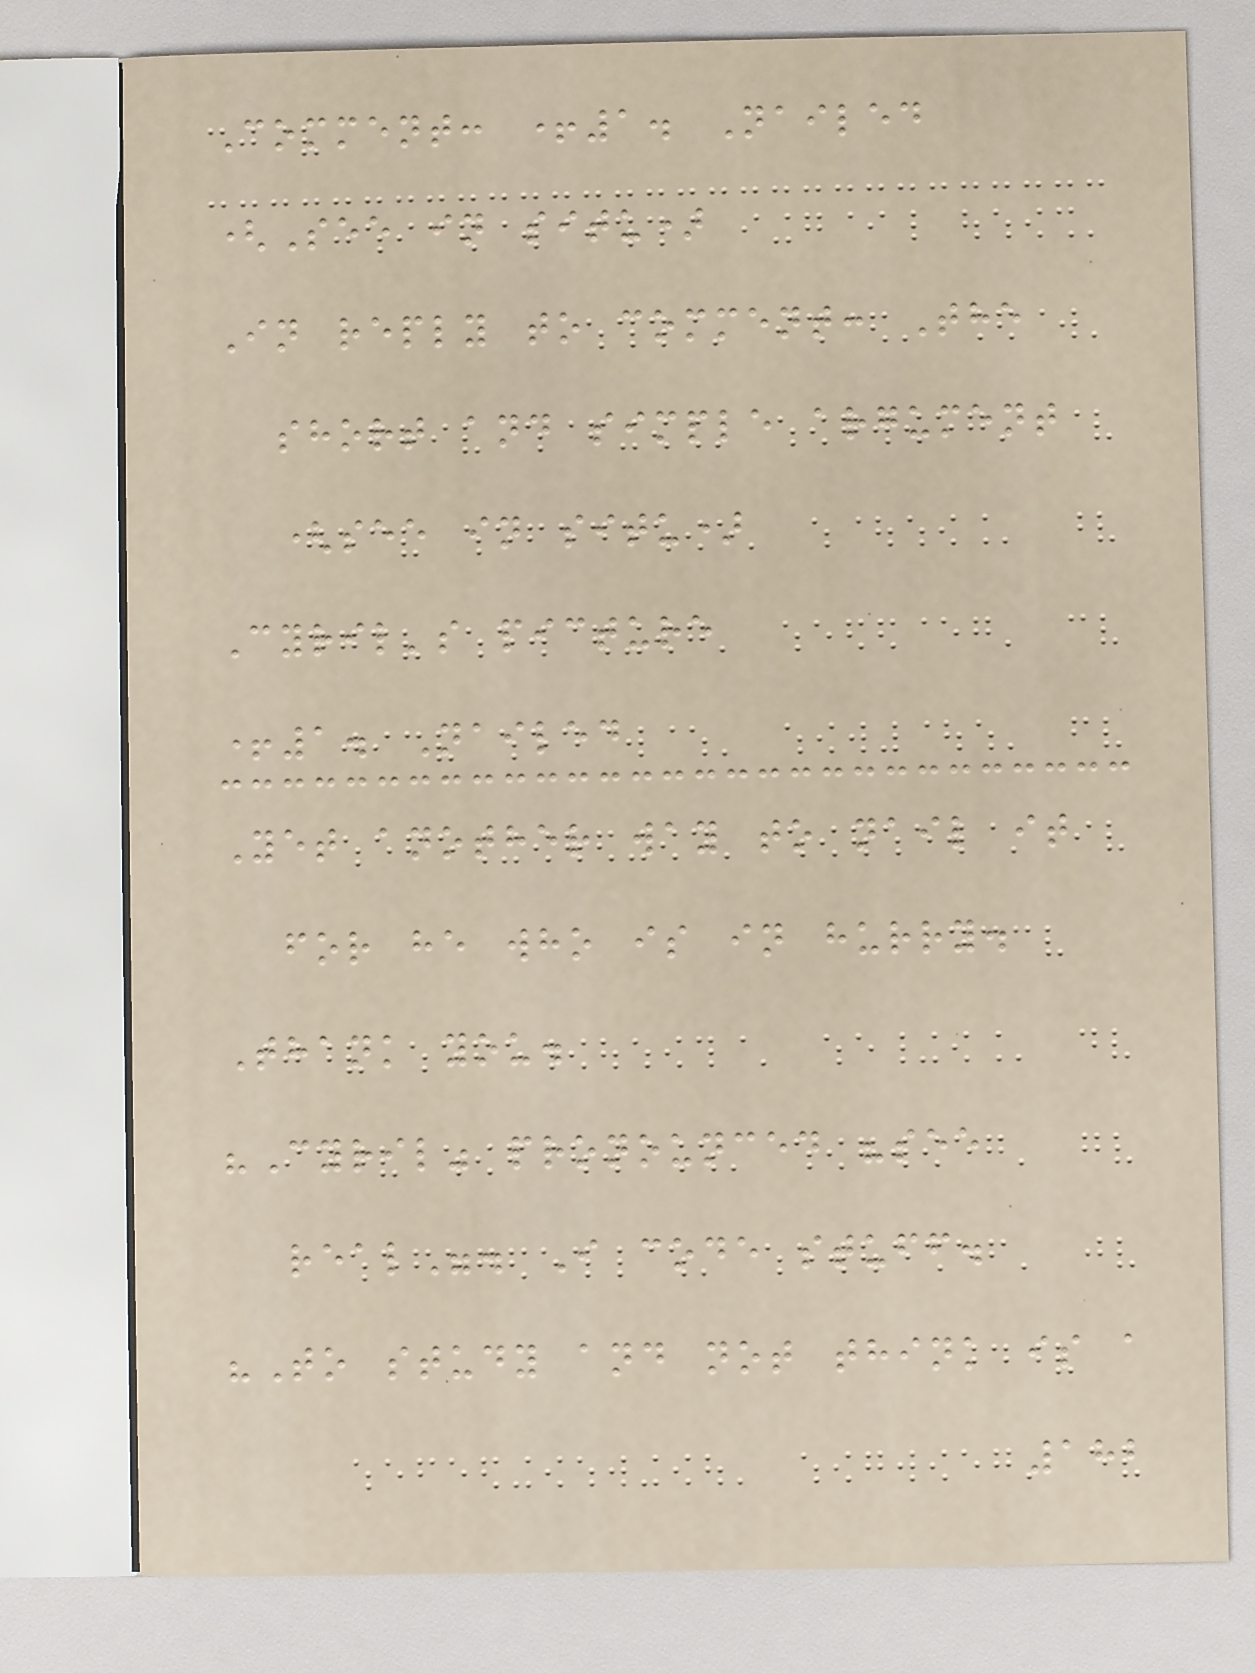Comment: +1. Nailed
(See in situ)
In reply to comment: The
short and simple argument
(see in situ)
Cyril's picture
+1. Nailed
Yet another way to nail it
for he who is in hurry.
Thank you.
"Cyril" pronounced "see
real". I code stuff.
"To study and not think is a
182
